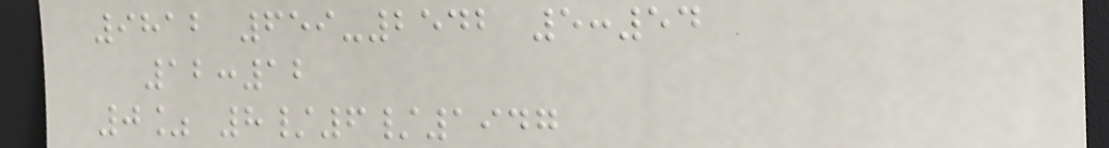9812 659-2542 5:54
12:12
0% 8/6/1947
